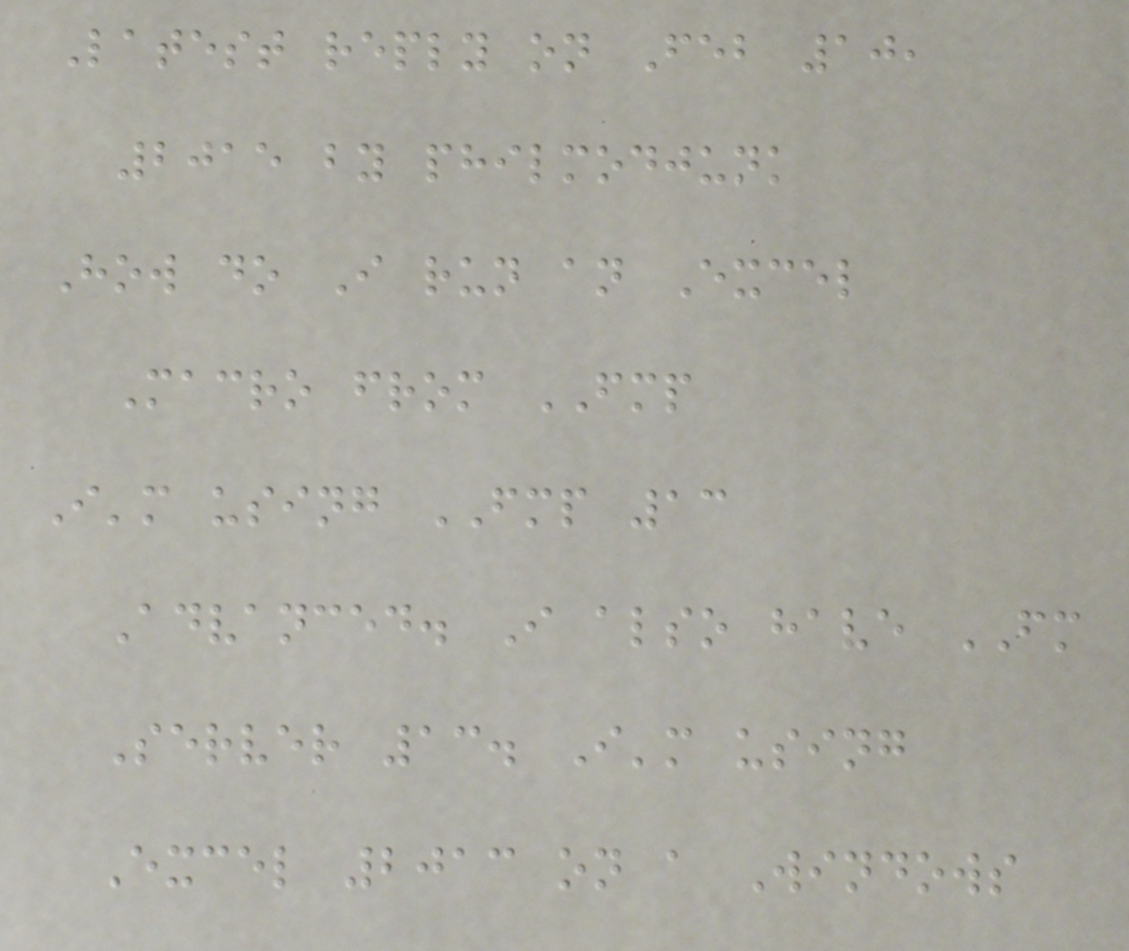Latest reply on Feb 10,
2015 by philmodjunk
How do I run an Excel
Macro from FMP
I'm using FMP 13
Advanced. I also have FM
Server 13. I'm using
Excel 2013 on a Windows
